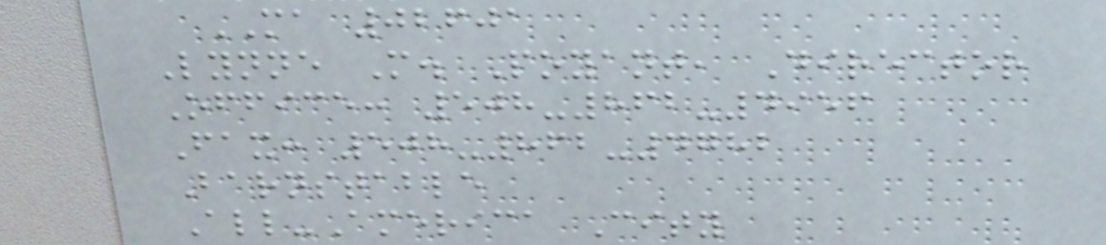MA 02601
Lynne M. Poyant, Director
Office: 508-862-4956
Fax: 508-862-4782
Barnstable
All-America City
